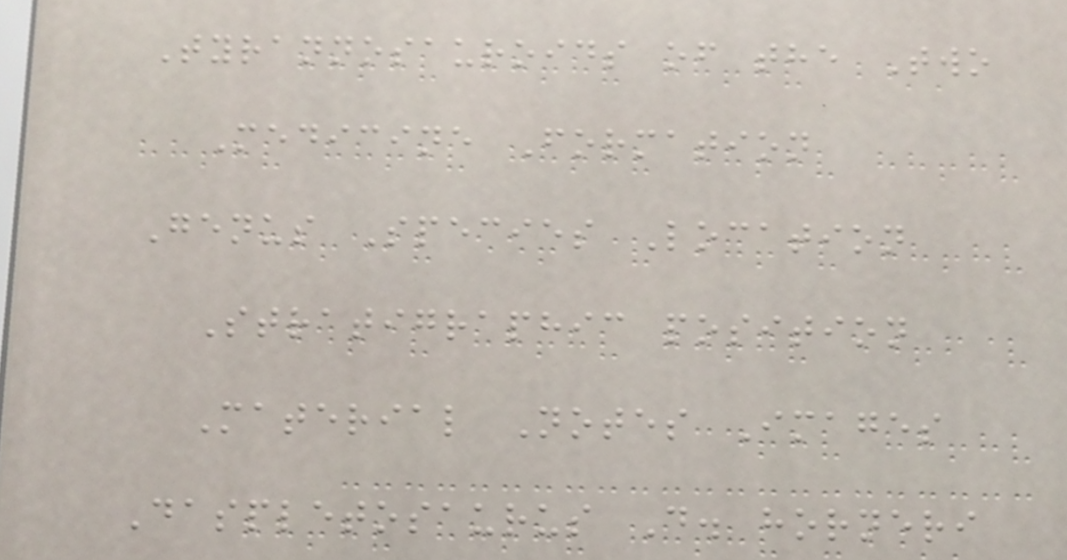Tyrannosauroids of the Two
Medicine Formation
Genus Species Location
Stratigraphic position
Material Notes Images
Daspletosaurus D. horneri
